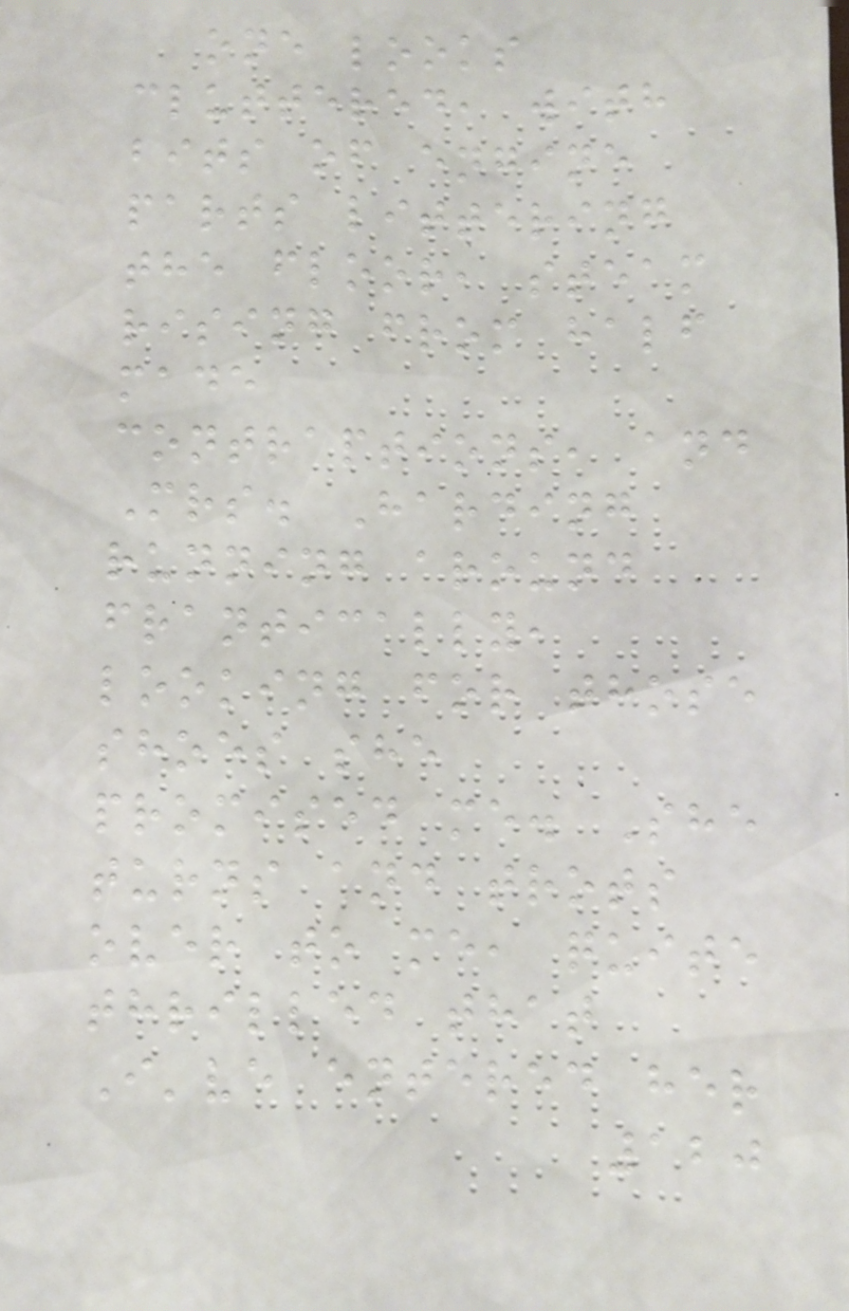one looks
cluttered, with
bits of engine
parts littering
the floor, steam
rising from half
made
contraptions, and
Mrs. Harding
running around
frantically,
looking for those
shoes she
promised me. She
turns and trots
over to me, quite
thrilled that
I've entered her
120
